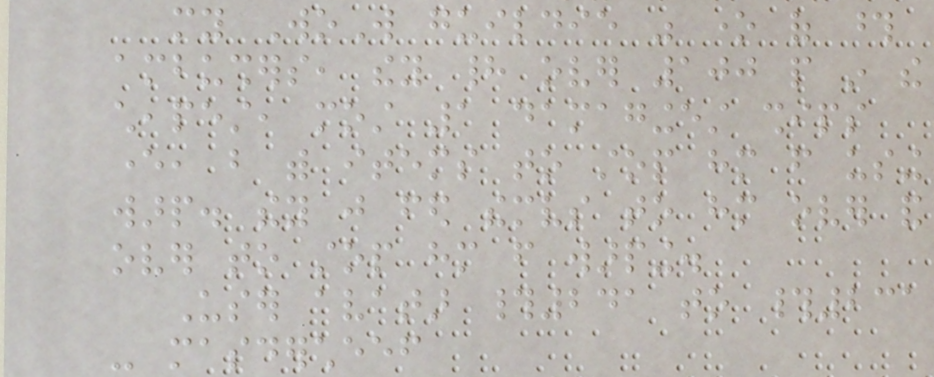my WoW guildie was one of those
ambushers, they had over 100 people in the
cheapest, most 1 damagingest ships
ever, but with items to stop him from using
warp. they just fed themselves to him over and
over to stop him from warping.
User avatar #241 to #231
- masdercheef
